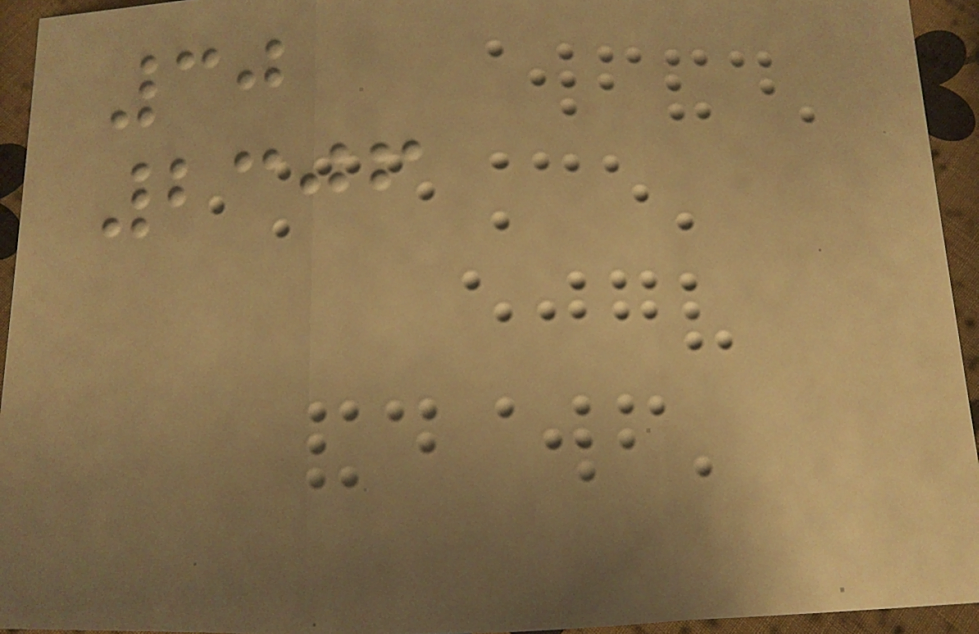30
2306
